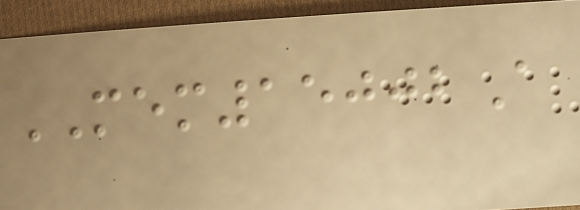MEM15002A
